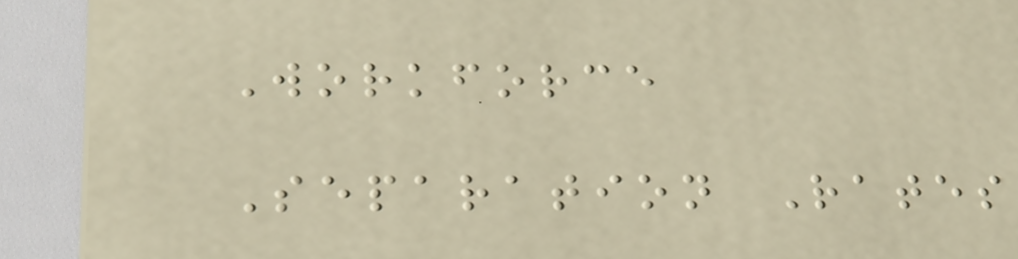Workforce
Separation Rates
